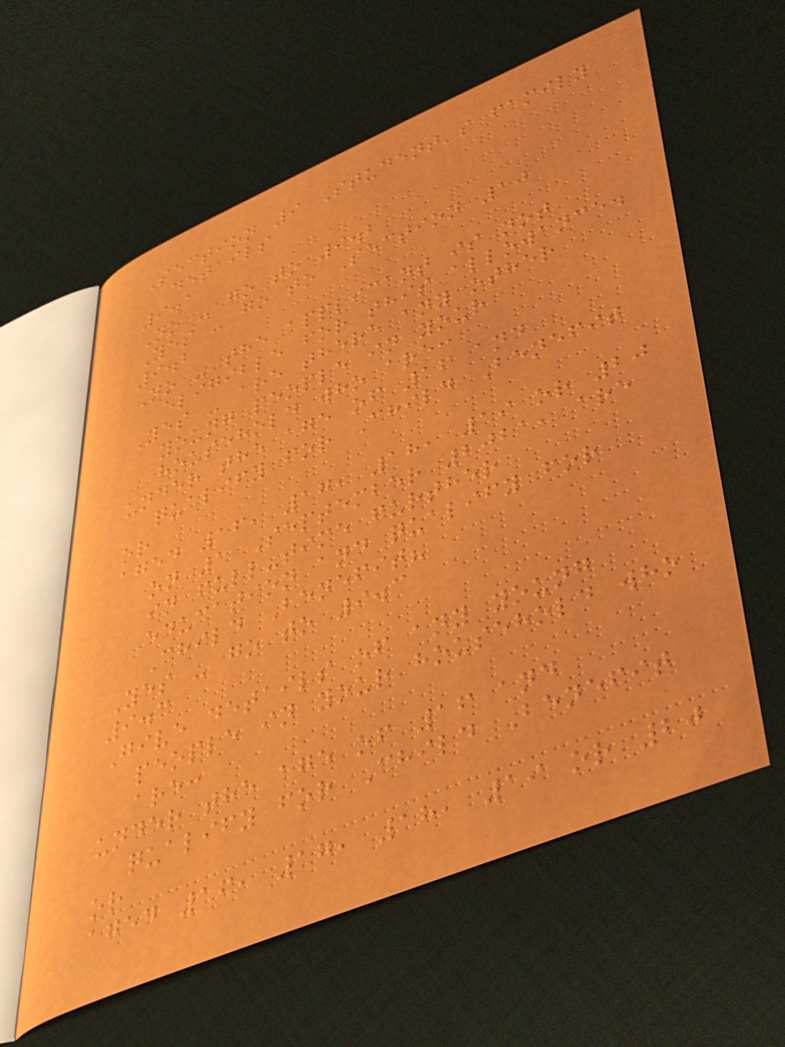Section 9 Student's family
details
9.1
No - go to 9.2
Yes - go to Section 10
9.2
No - the applicant is not
eligible for this allowance.
Yes - are there any other
young people in your
household who are:
under the age of 16 and
qualify for Child Benefit
or
aged 16, 17, 18, 19 or 20
on 1 September 2021, are
in full-time further
education and qualify for
Child Benefit?
Yes - go to 9.3
9.3
Give details of any young
people in your household who
are:
under the age of 16 and
qualify for Child Benefit
or
aged 16, 17, 18, 19 or 20
